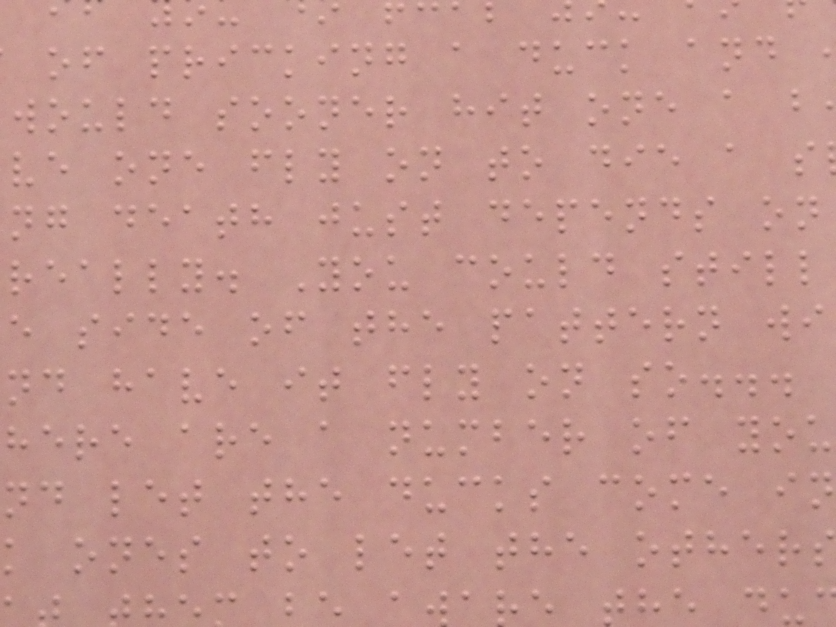of pricking a duck and
would sooner hit one a b
ve one fly on to die a s
ng death just depends on
really. You could still
e side of the pattern wi
nd have it fly on so...
here are a number of you
nd let the ducks come in
k ones to let the other
